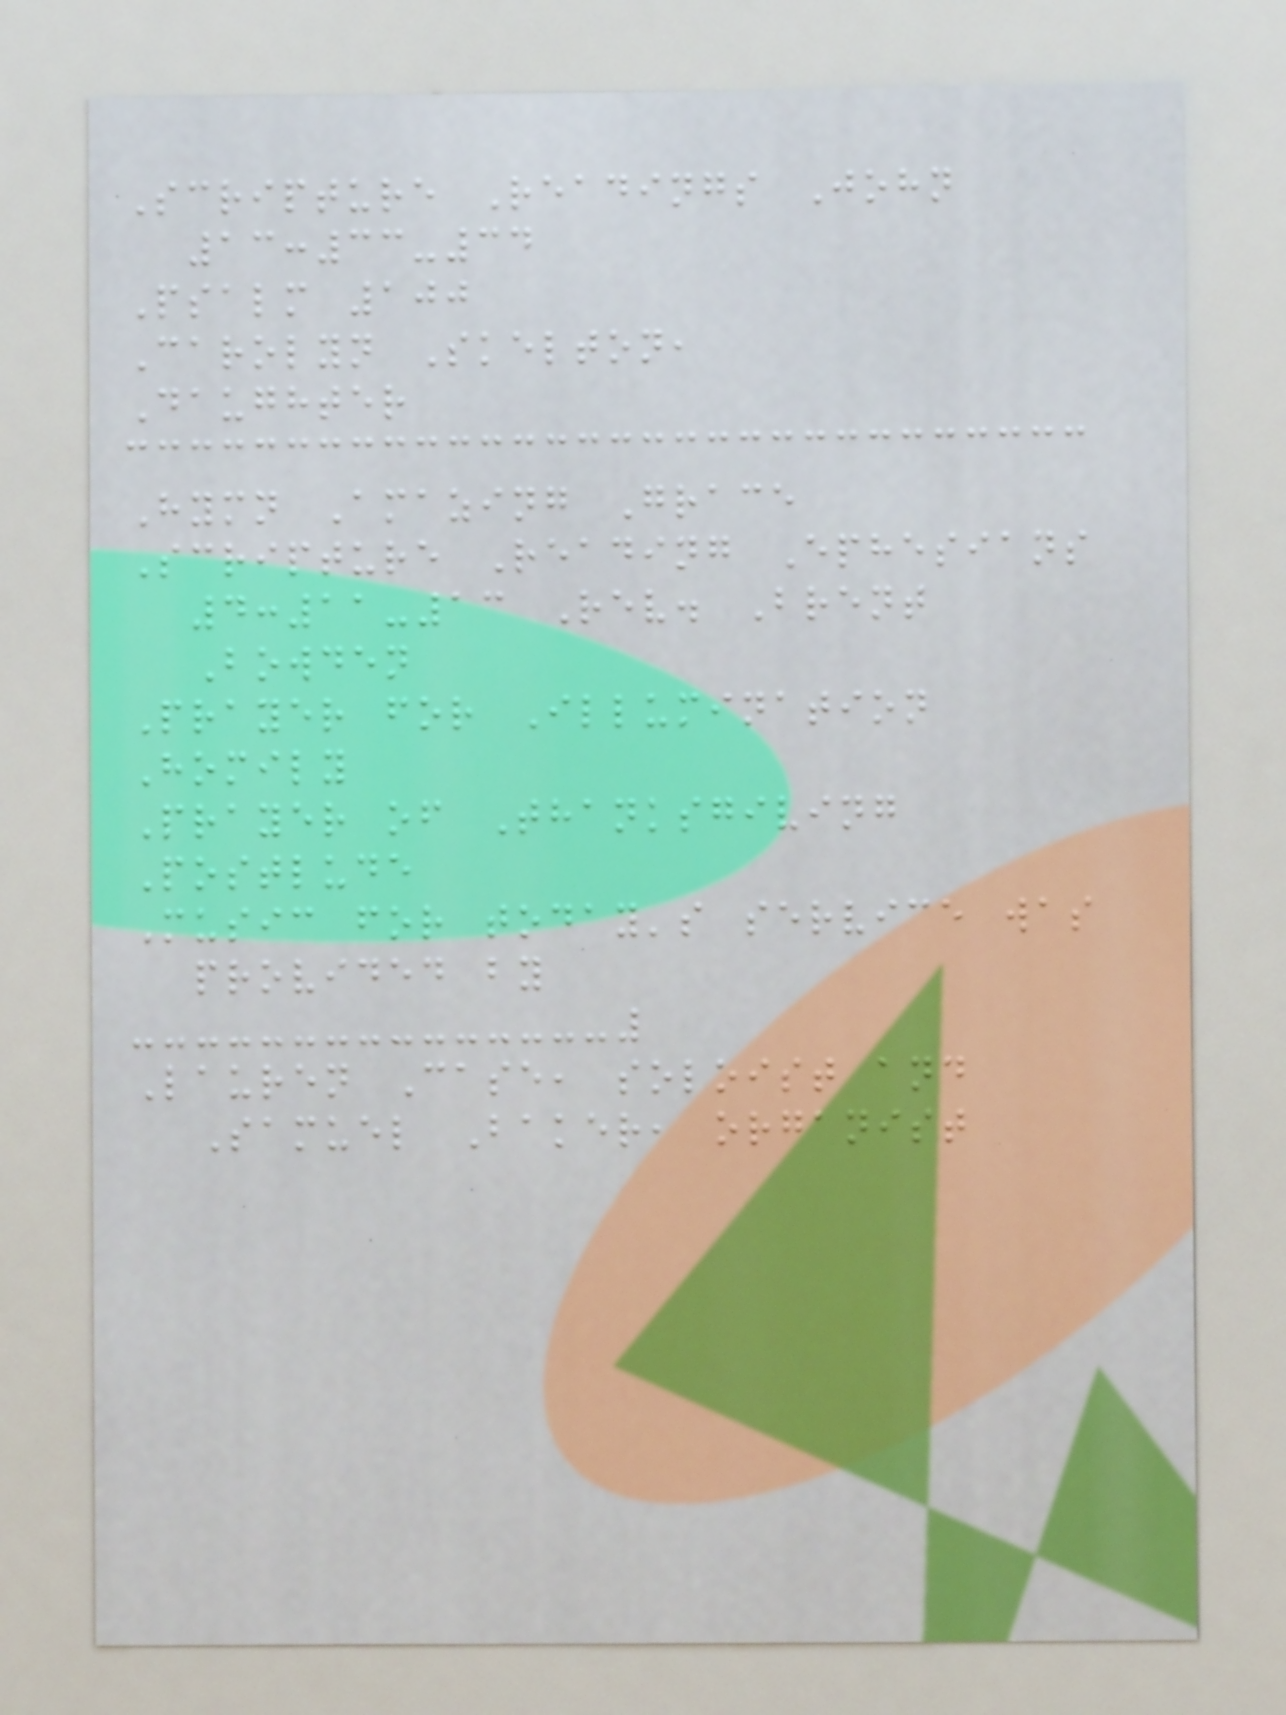Scripture Readings John
13:33-34
Psalm 100
Carolyn Skelton,
Daughter
Hymn Amazing Grace
Scripture Reading Ephesians
4:11-13 Rev. Brent
Bowden
Prayer for Illumination
Homily
Prayer of Thanksgiving
Postlude
Music for today's service was
provided by
Lauren Case, soloist and
Samuel Baker, organist
